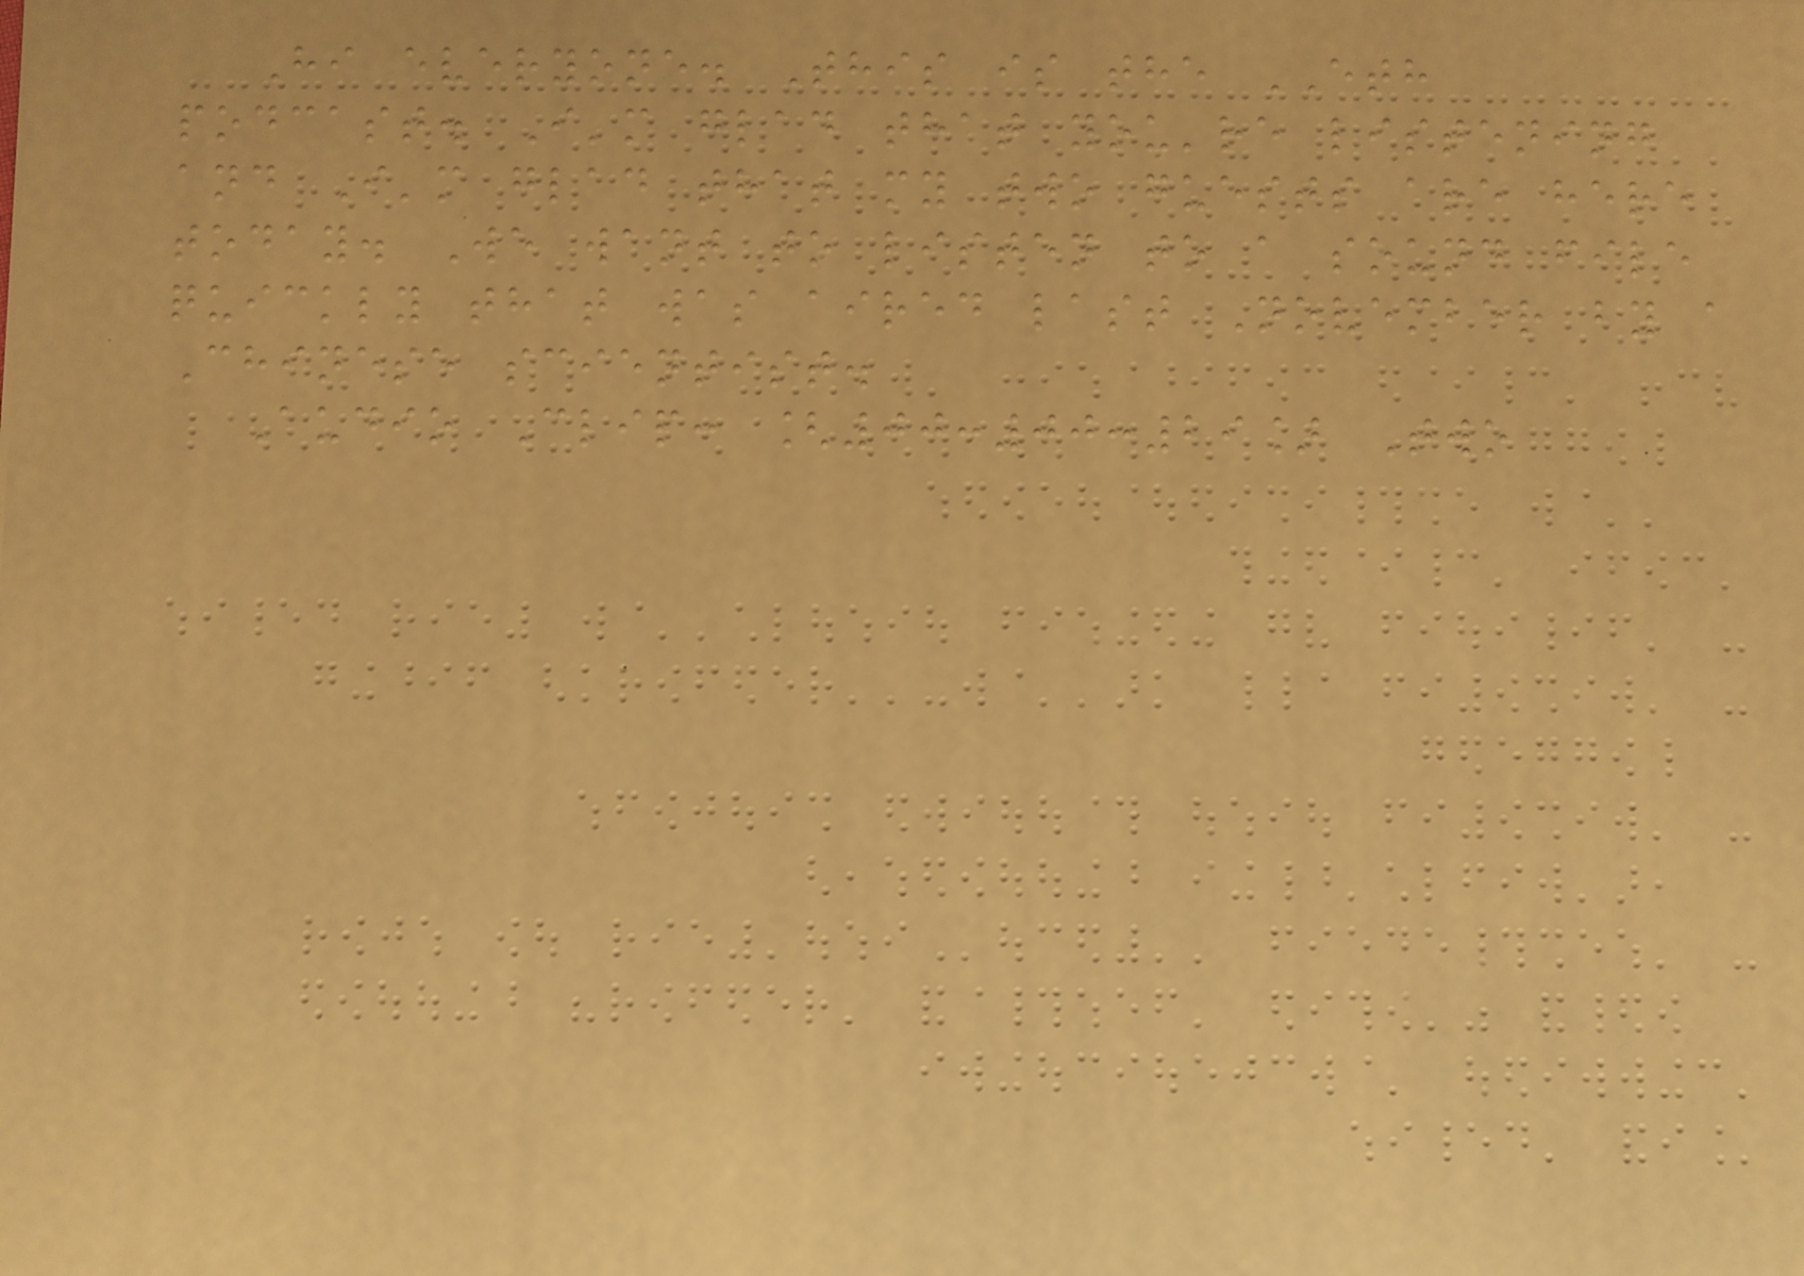Hi everyone. This is the ETH
podcast. I'm glad that you're listening
and I'm glad that my two guests are here
today. We want to listen to a sound file
quickly that was aired last November by a
Chinese scientist.
Audio Clip: [00:00:29] Two
